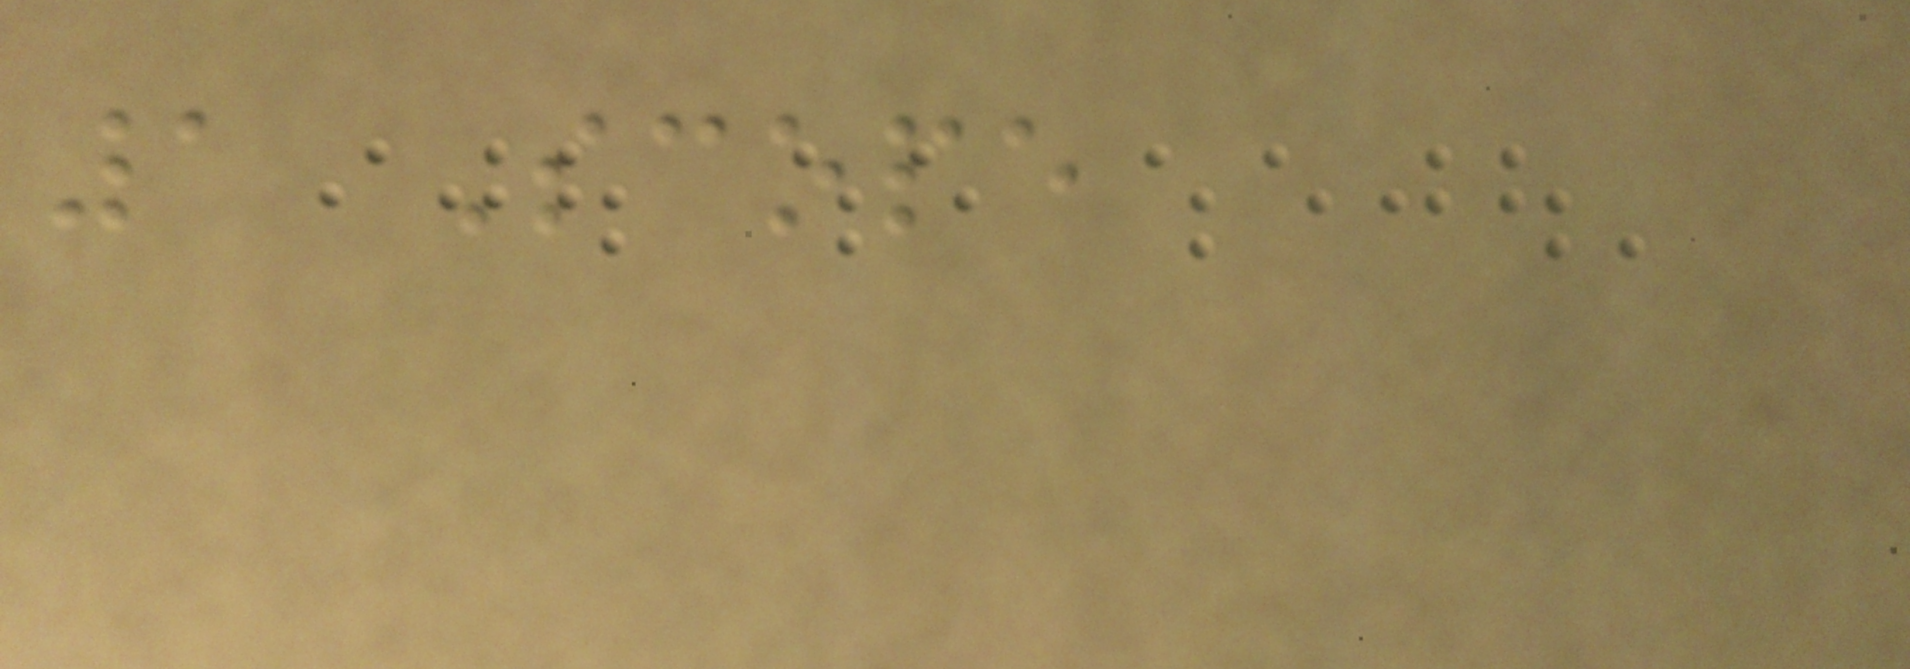1 Scope
